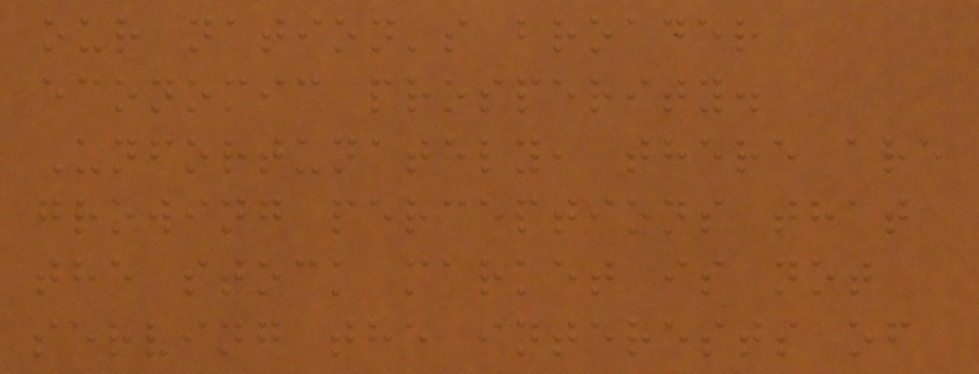our nation's broader
economic prosperity.
Unfortunately, there are
growing perceptions that
the stock market is not
serving the interests of
